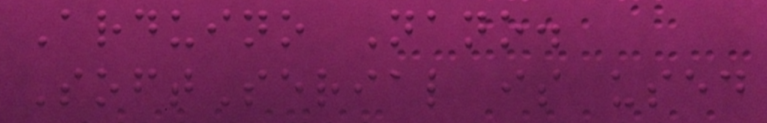Arduino Nano.
SoftSerial is used
